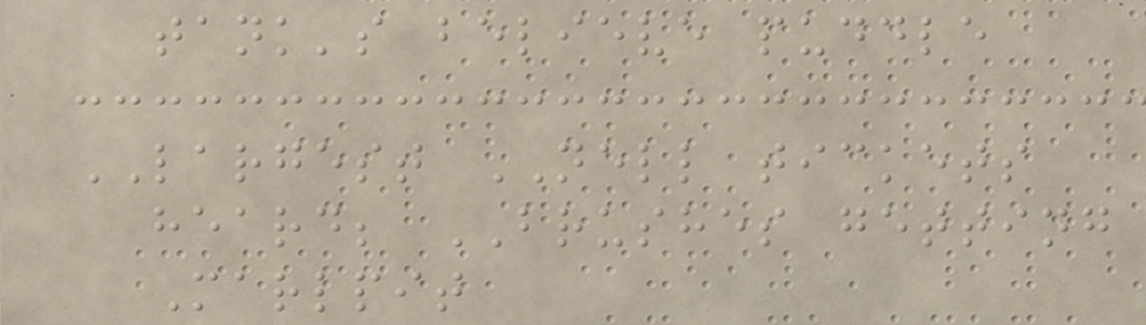tank's believe puddle
LARGEST NELL tickets
heard; BRUSHES getting
Marlpit
